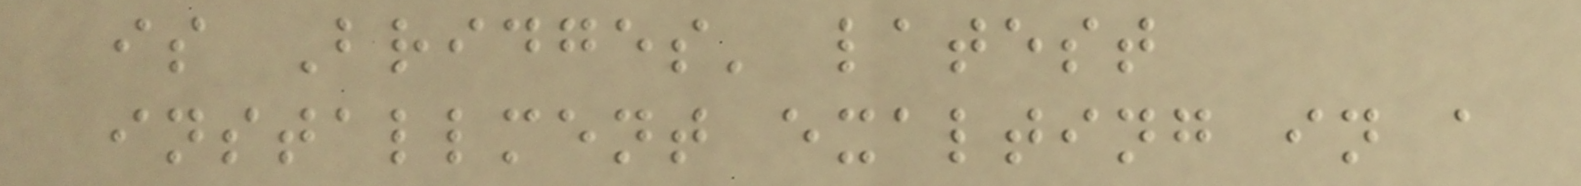is Bridges' latest
installment exalting in a
